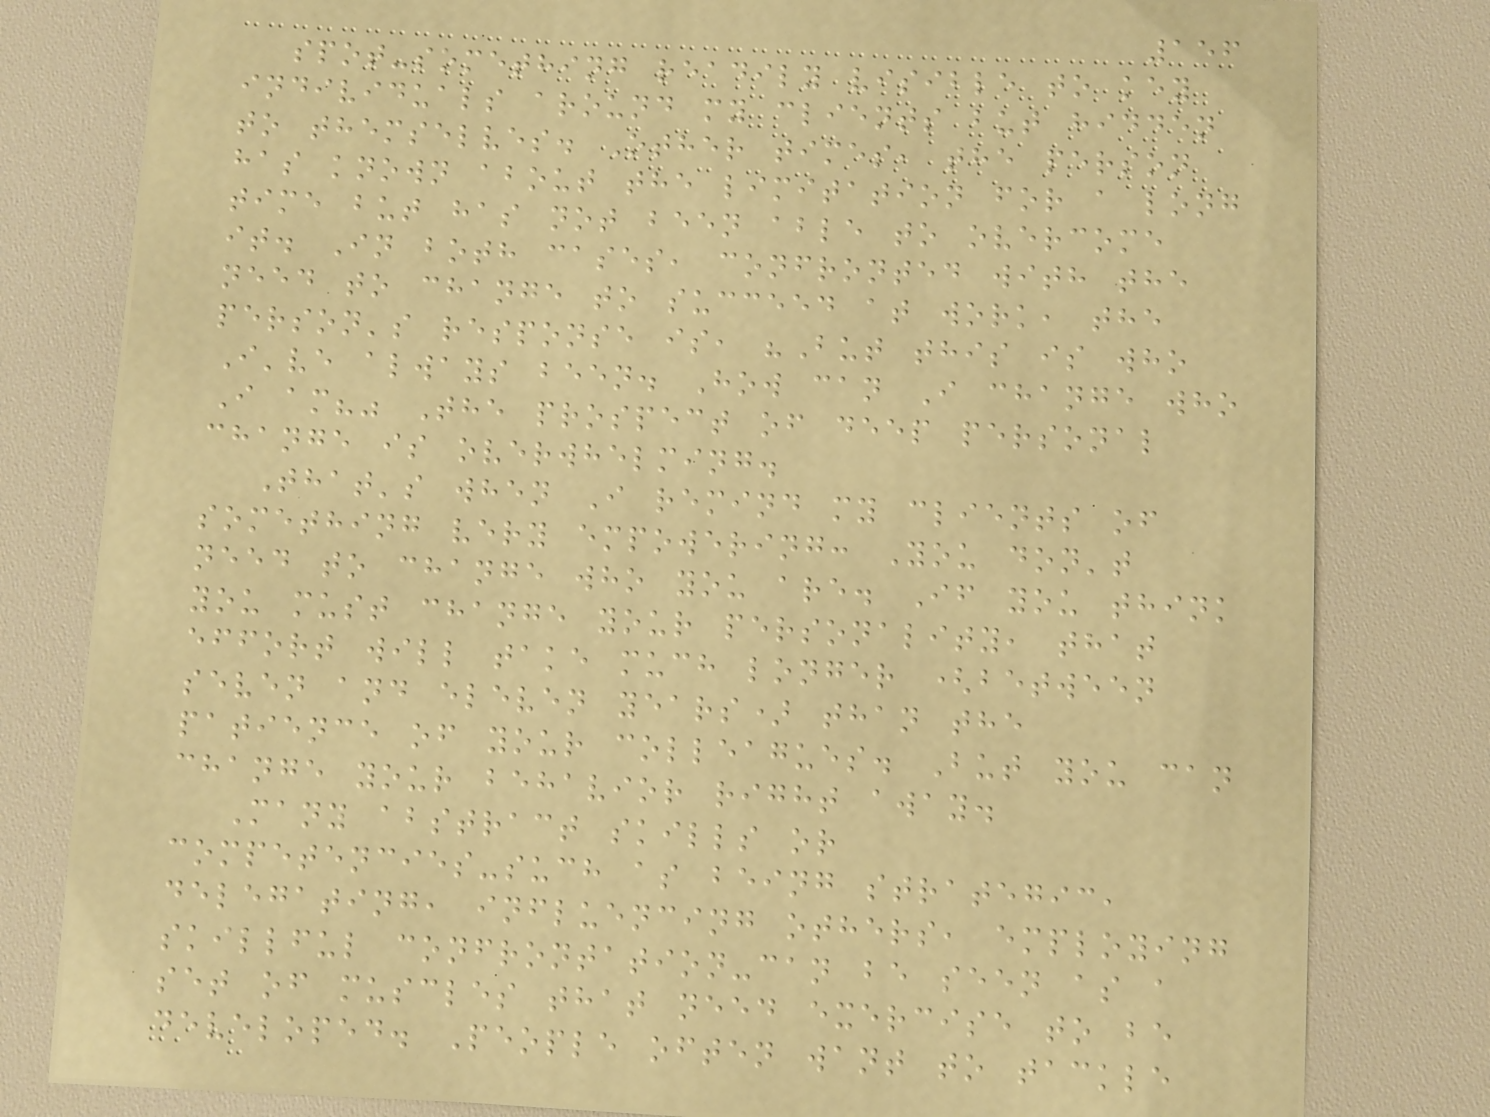156
spot-something readily visible to key
individuals around my clients but hidden
to themselves. Other times, the person
has known about the limitation for a long
time but has not been able to overcome
it. In both cases, confronted with the
need to change to succeed at work, the
person's response is, "But this is who
I've always been. How can I change who
I am?" The prospect of deep personal
change is overwhelming.
That's when I remind my clients of
something very empowering: You don't
need to change who you are. If you think
you must change your personality, that
effort will take much longer (between
seven and eleven years) than the
patience of your colleagues. But you can
change your behavior right away.
Many abstract skills or
competencies-such as being strategic,
delegating, influencing others, employing
skillful confrontation-can be seen as a
set of muscles that need exercise to be
developed. People often want to tackle
